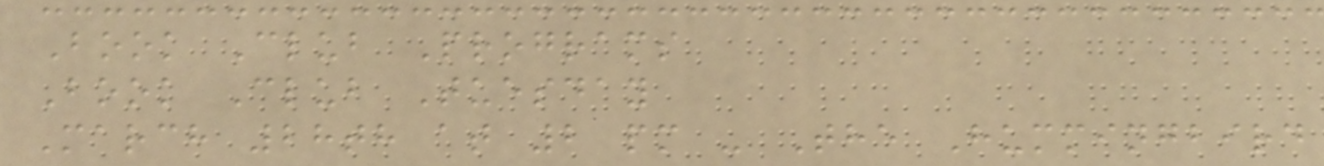Book Club Programs
Book Club Tuesday
March 28th at 2 pm - The Hummingbird
